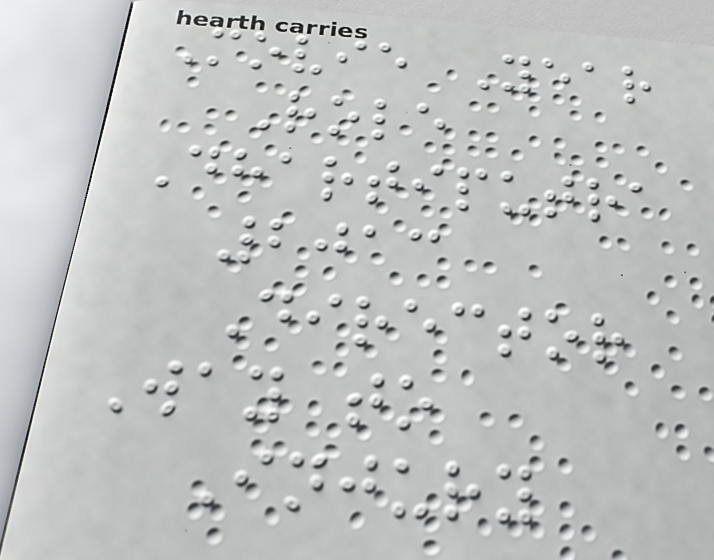Movie Year
Role
Dhartiputra
2013
Director
Way to
Injury
